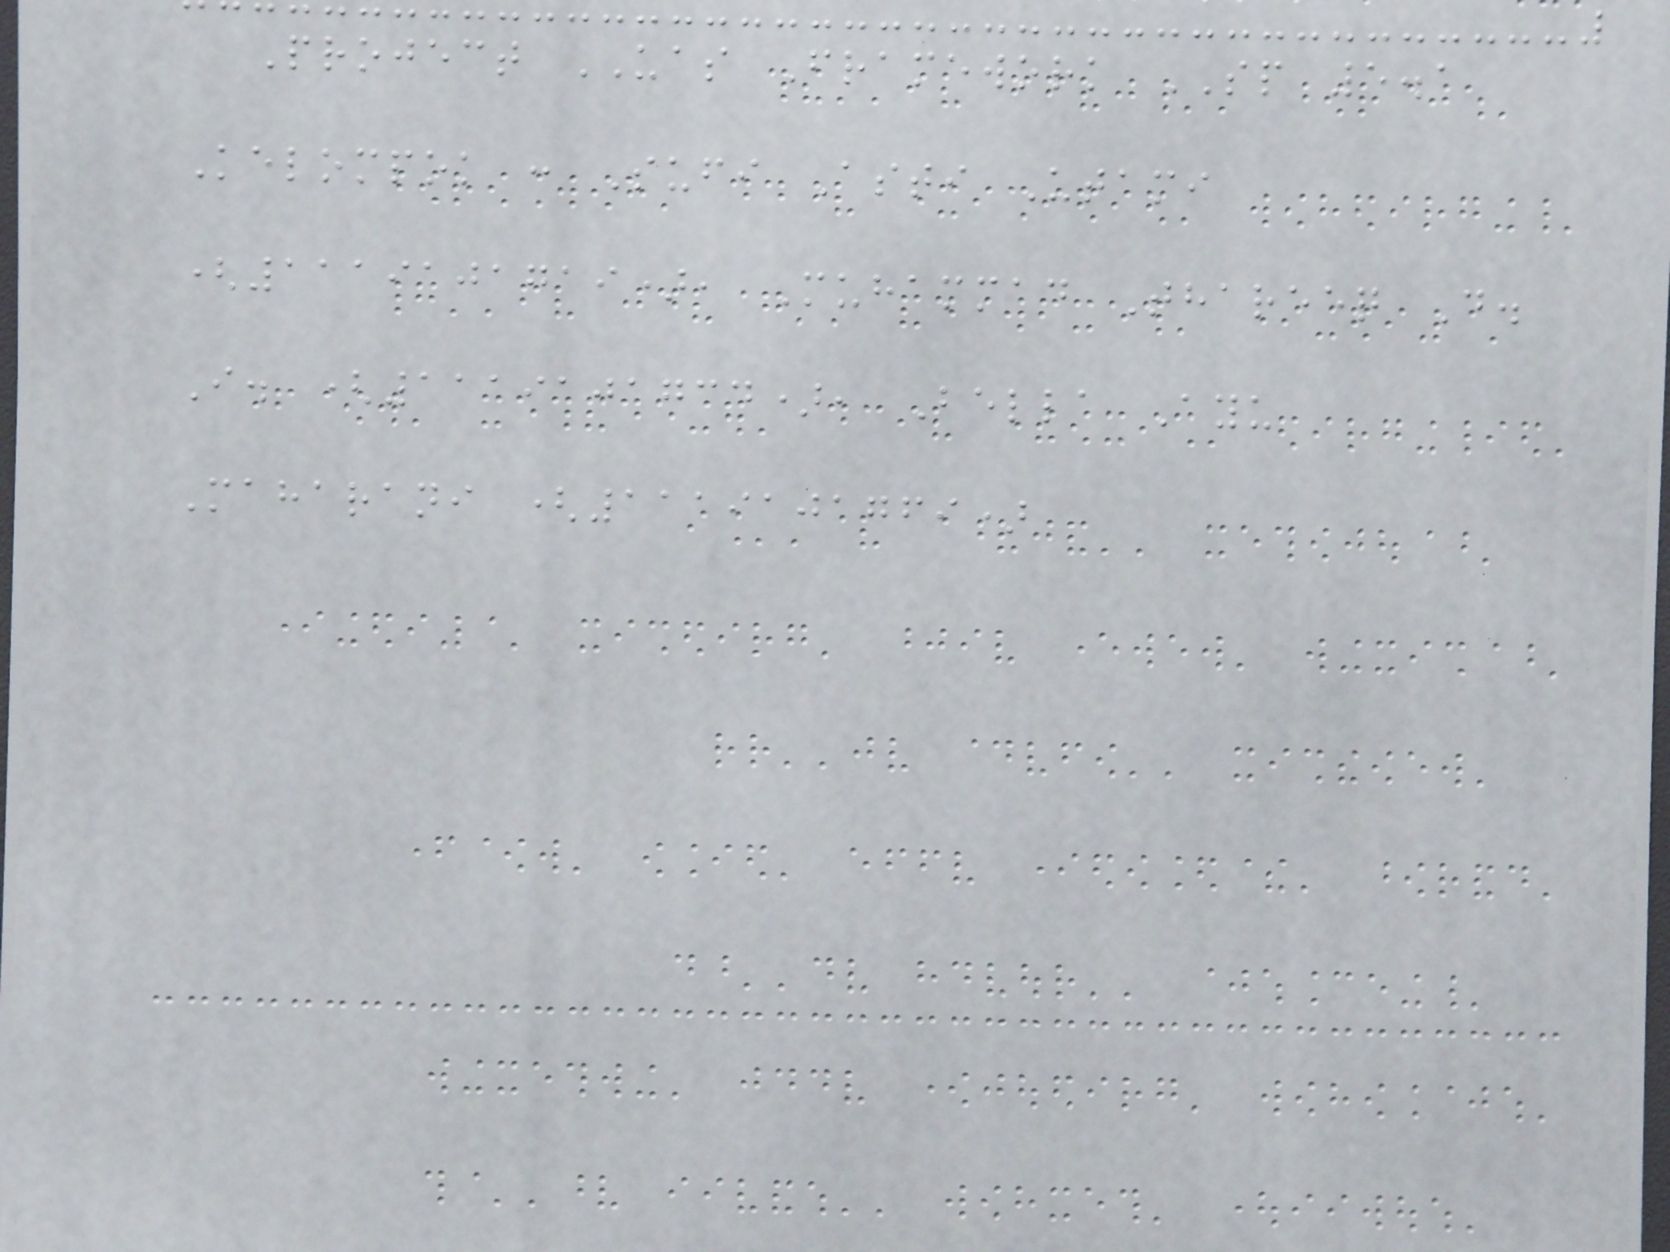Project UAS Framework SP 5.1
Kelompok : Sufi Asti Utami
(1119101719), Muhammad Thareeq D.
I. (1119101734), Bella Ayu
Maharani (1119101769)
